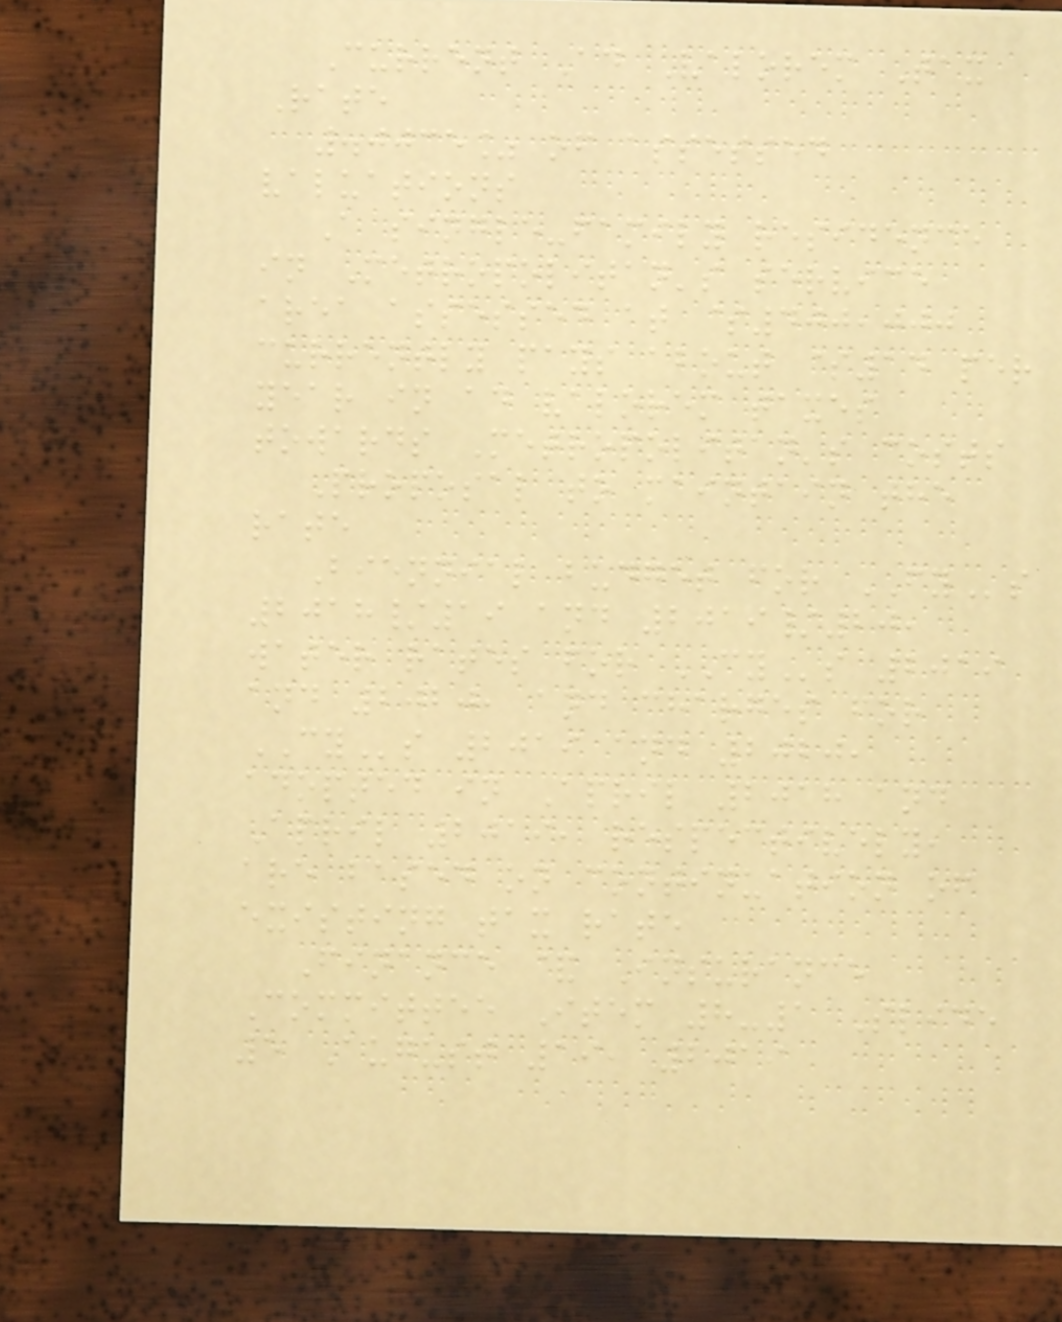Current Ad Valorem Tax
Rate
.0035% of assessed
valuations
A single-family residence
in Metropolitan's service
area assessed at $400,000
currently pays about $14 per
year in ad valorem taxes
towards Metropolitan's costs
Proposal to maintain the
rate
Biennial budget for FYs
2018/19 and 2019/20,
water rates for CYs 2019
and 2020, and charges for
CYs 2019 and 2020,
adopted in April 2018 and
April 2019, respectively,
are based on continuation of
existing tax rate
Finance & Insurance
Committee Item 8-1 Slide
5 August 19, 2019
